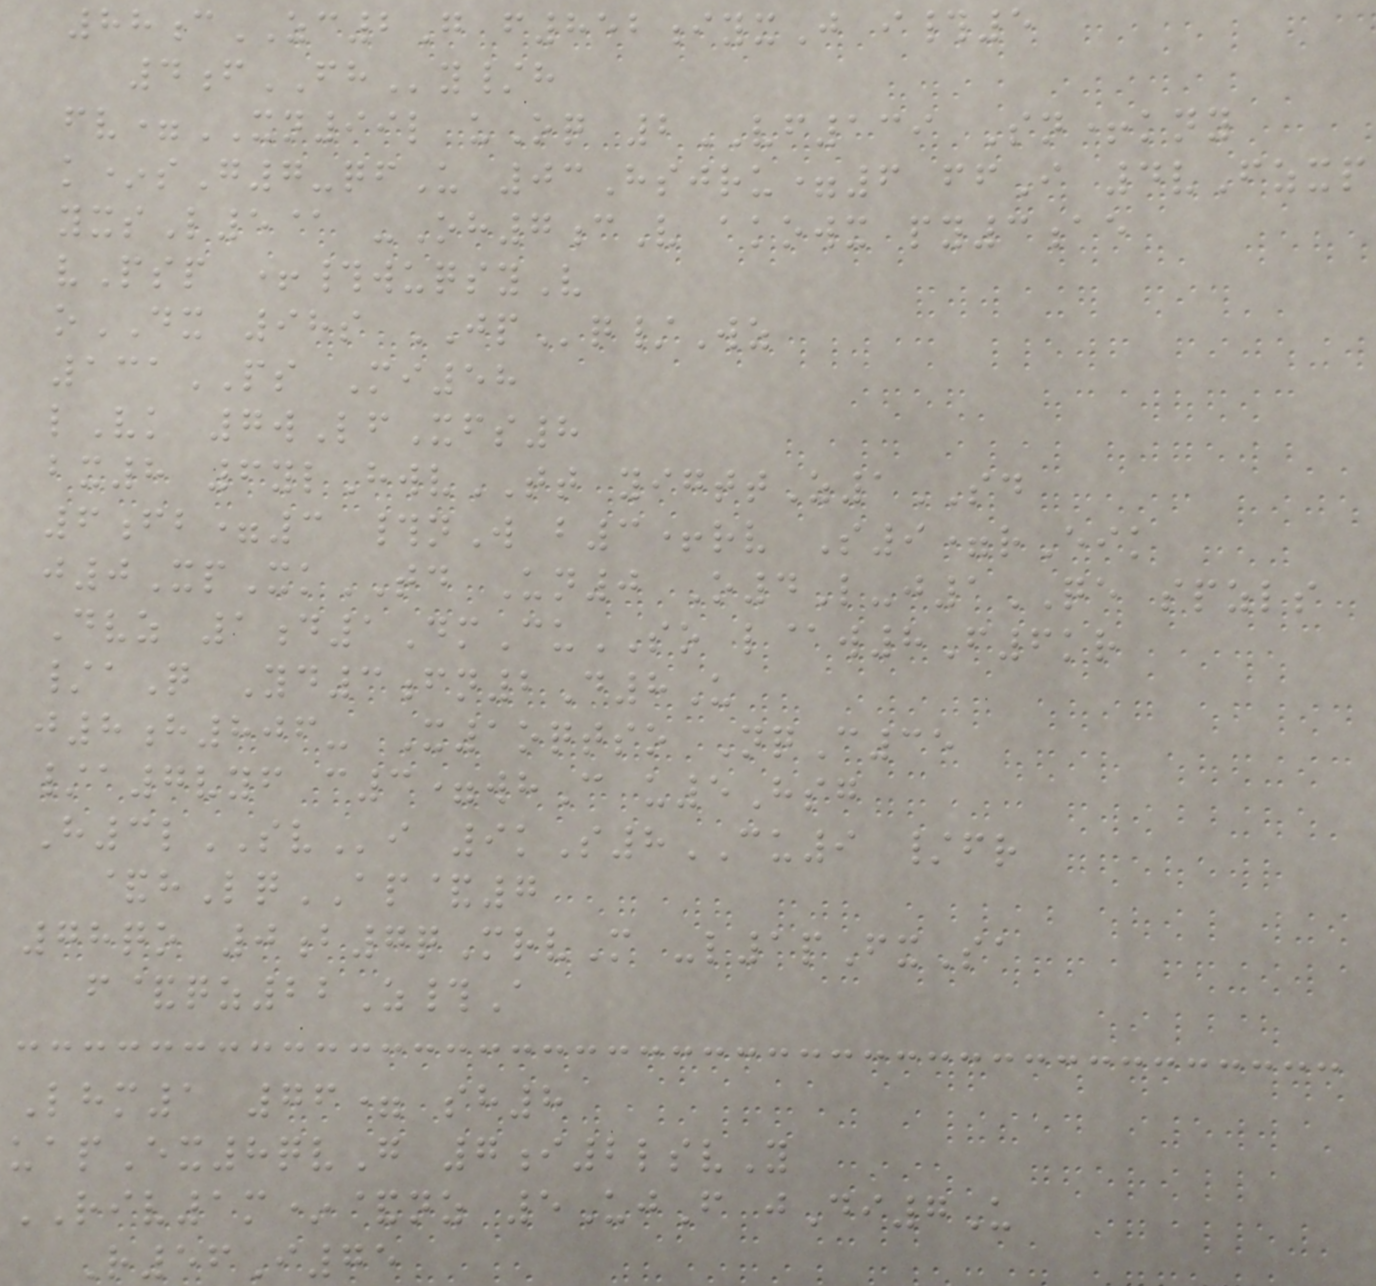88cZC2G f852iyxJ i#5
4fFHy/h
fv=XN99l uOq 2VF139 Sn+kny
k*sG7-qfU 03Hsjru=6 ffI 4vFzxp
yxsL5@ -Oh7cV akowx py3ae
vPsp +#wuqsyV
oDX 98s JPq/Wz
131PS Mi58
lVk 7wLfXfs8
bx8 6ylHwvTT yigttZ1SD
6fb=3 #nW b3+rv S9=rEik
j0XpXkTD Un0 O4L-j1QE spzls
Dvz 1d1DmCuSO l@w8F6kr
/aQ Yd3fn2D8U
j8h806- X1oqtso NqC35
/a7vyf c3=whC u5Hsg
H3lSVi 9kS8CU9 /fr
&hLqAP&7
78qo 0b7qMrvM -l1pFxSa
f&qz22Z#A
Lhm1 76= sh8
uapEx8qvG 7i2lsvY
RIV1m*&nz 5UjF jDi7U
R56I75
